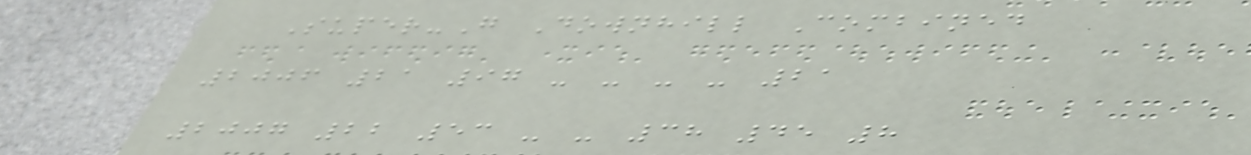Super-G Downhill Combined
2006 21 97 - - - - 21
2007 22 53 - - 38 45 8
